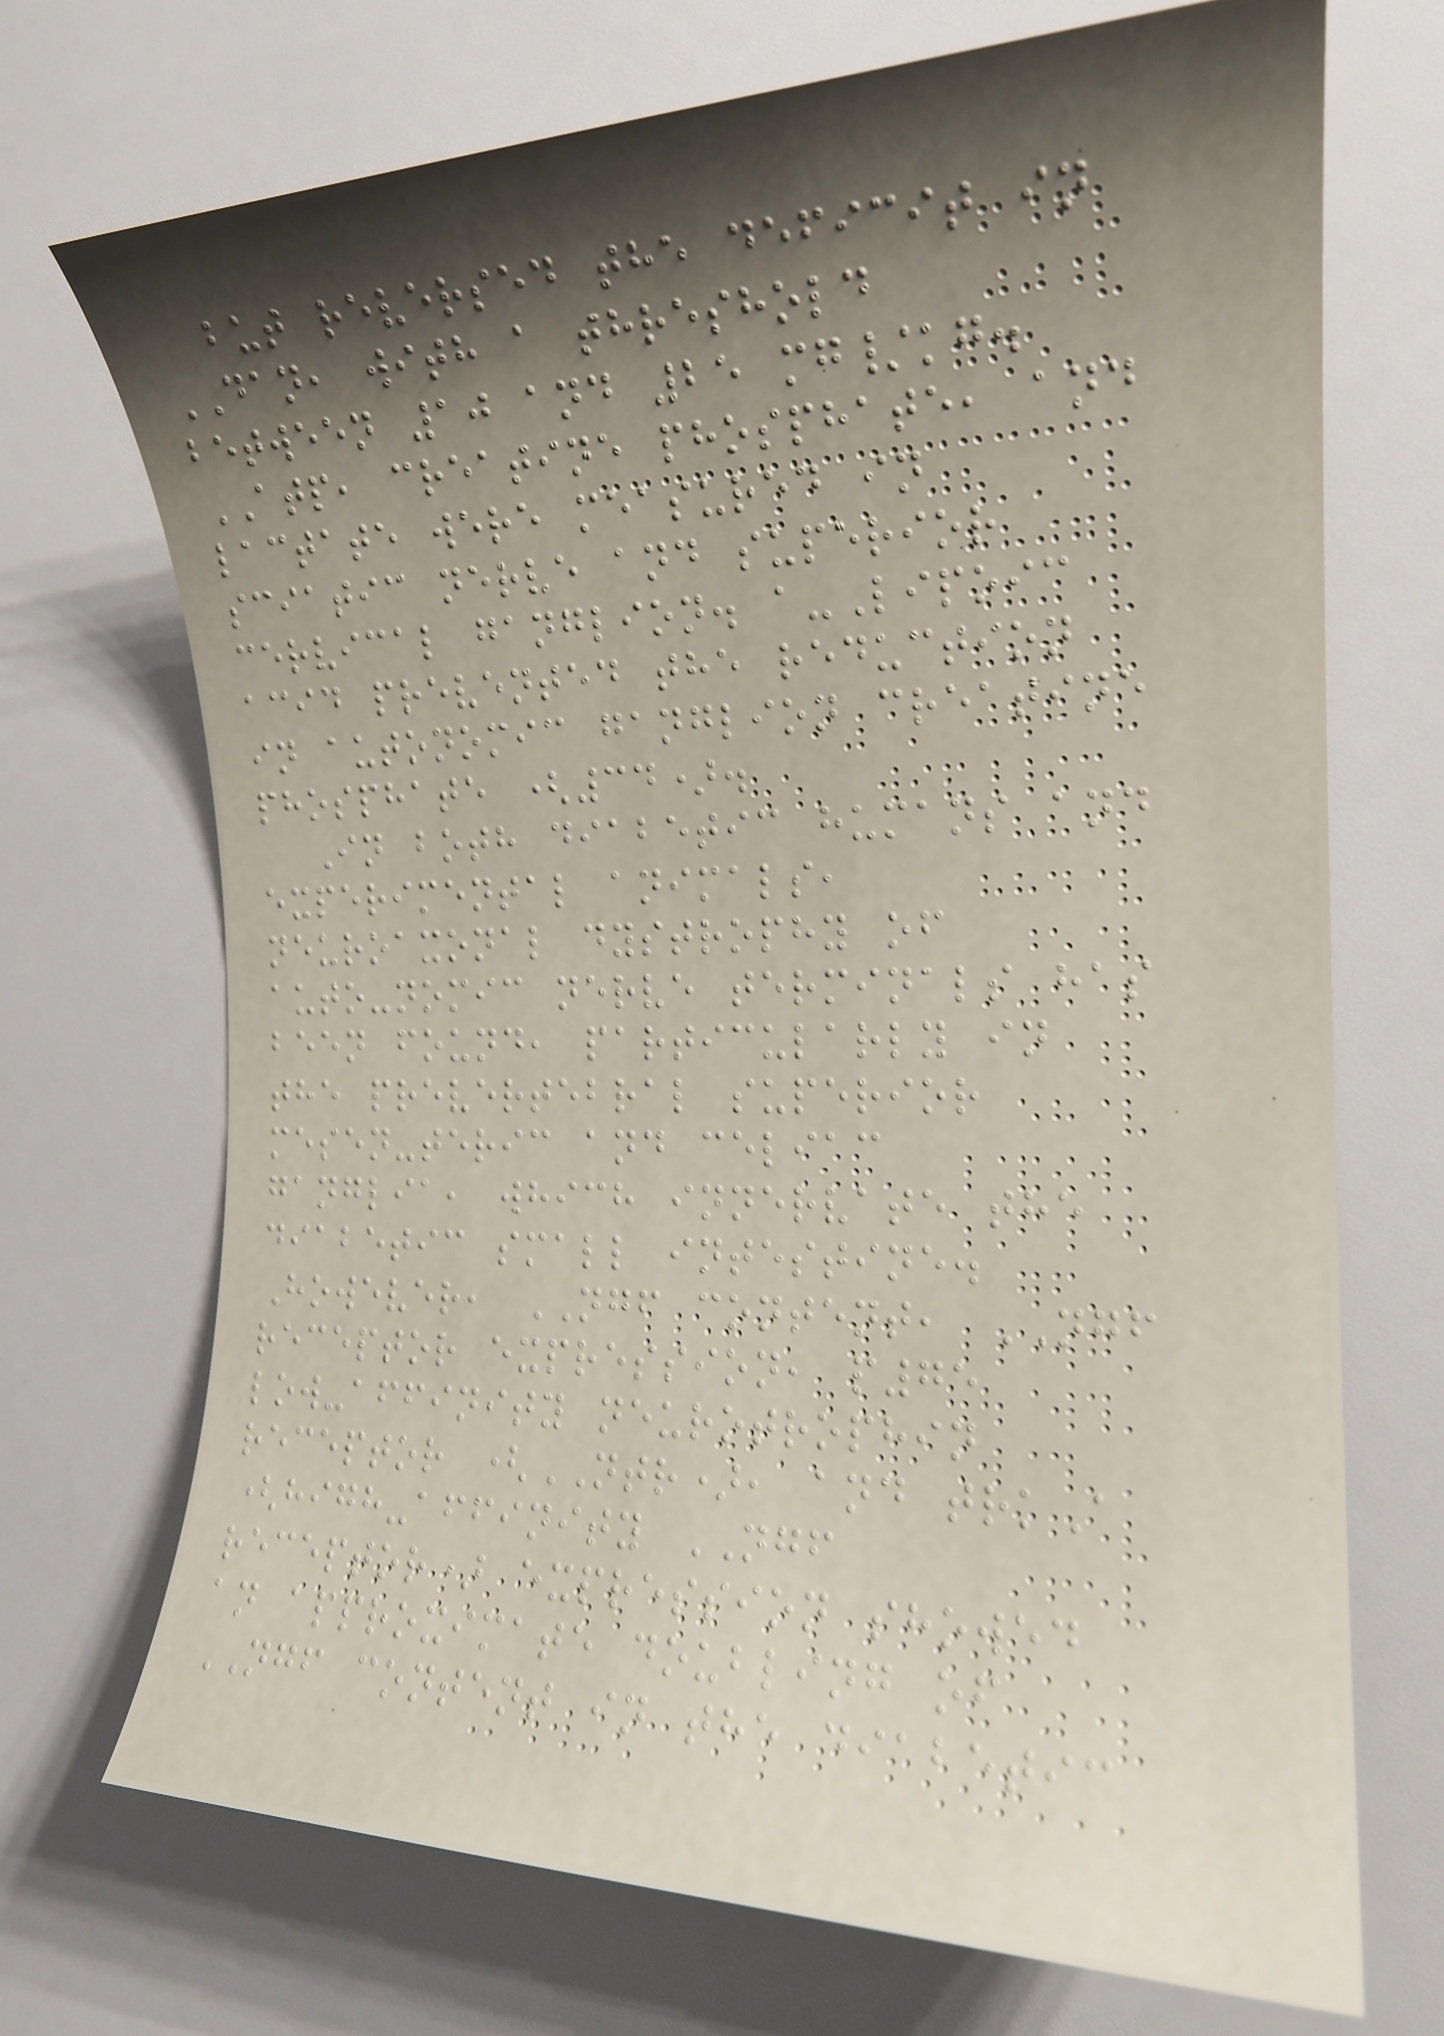but reversed the deficit in
DAN, with a threshold
between 10 and 25 mg/kg.
ATP, creatine phosphate, and
lactate were measured in
sciatic nerve and superior
cervical ganglion. a-Lipoic
acid prevented the reduction
in autonomic ganglion creatine
phosphate (34).
In both diabetic humans and
experimental animals,
neuroaxonal dystrophy of
auto-nomic nerve terminals has
been found, particularly in
the prevertebral superior
mesen-teric and celiac
ganglia, which innervate the
diabetic small intestine.
However, NGF content, NGF
receptor expression, p75
low-affinity neurotrophin
receptor (NTR), and trkA
(high-affinity NGF
receptor) expression showed
an approximate doubling of
NGF content in the diabetic
